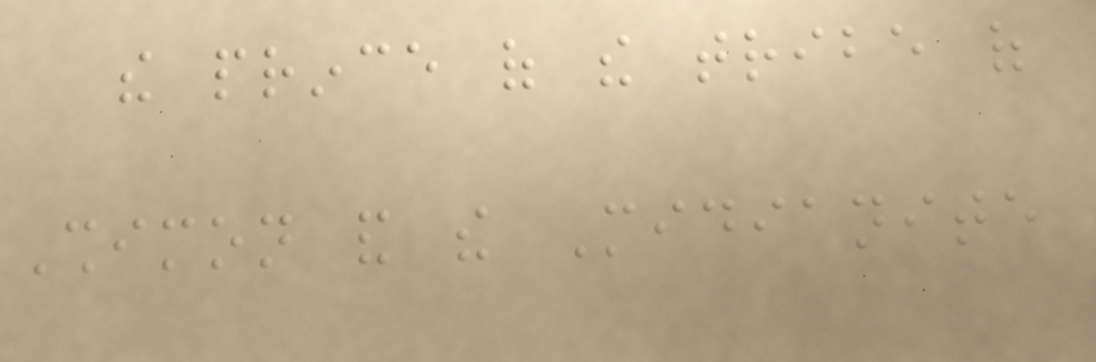the prince of the tribe of
Shimon and the Midianite
